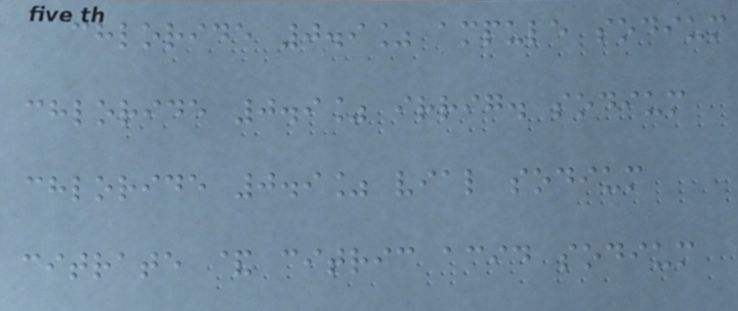chloride 0.9% ampule sodium
chloride 0.9% irrig. sodium
chloride 0.9% vial sodium
citrate & citric acid sodium
